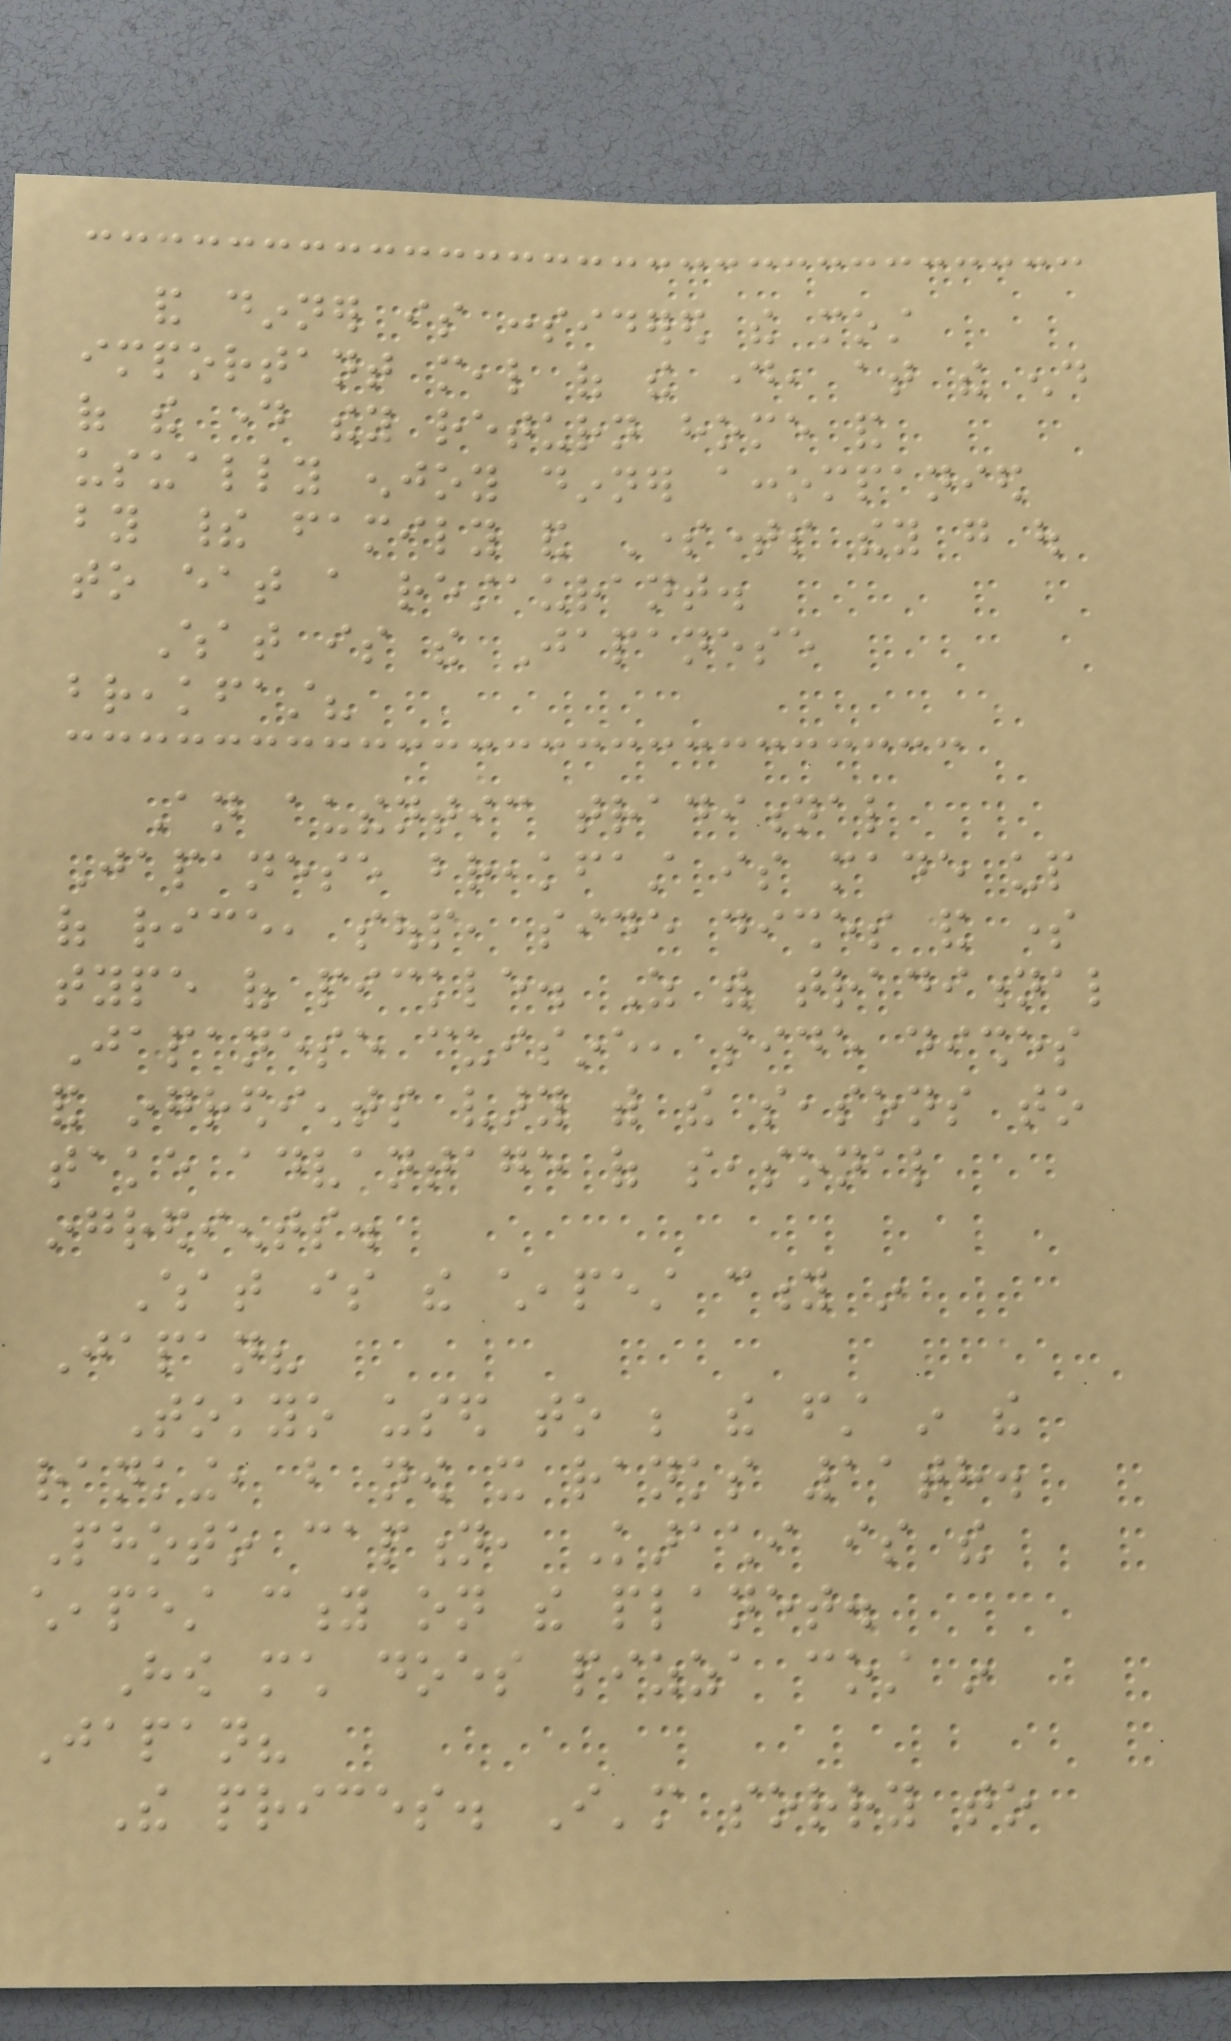and dinner is considered the most
important meal of the day, at the end
of the day they return home and
usually enjoy dinner accompanied
by their family and Sometimes they go out
to eat a restaurant.
What is the Japanese
breakfast?
An authentic traditional
Japanese breakfast is made up
of rice, soup, side dishes and some
type of pickle. As with traditional
Japanese cuisine, side dishes
and ingredients vary with the seasons to
take advantage of seasonal
ingredients.
What is the cheapest city in
Japan?
Tokyo used to be the first in the
ranking, but now it ranks 11th.
Photo caption, Karachi is the
cheapest city on the planet.
How much does pizza cost in
Japan?
The prices. I'm sorry to
